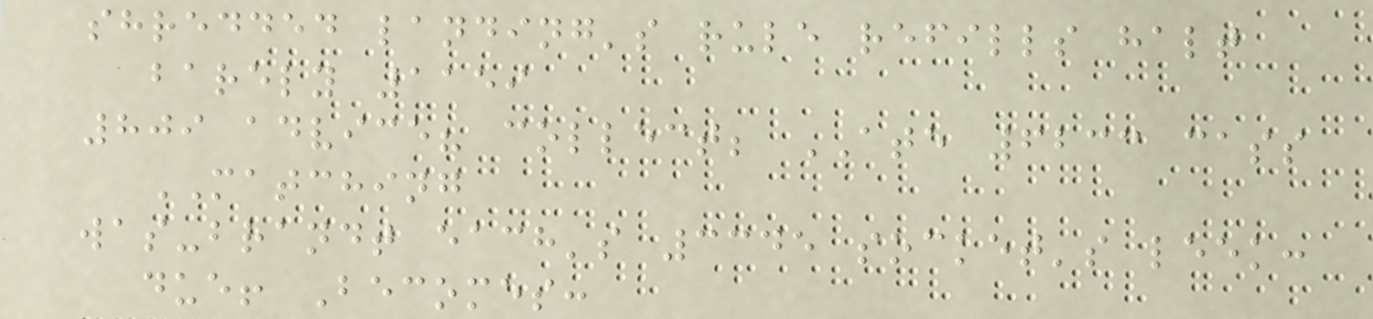shredded landing's rule refills halt
barely 1159
809 advice? collect; ATE 6233 cass
MATCHING
was-brandt each's 3345 socket's leek:
due! Becomes:
